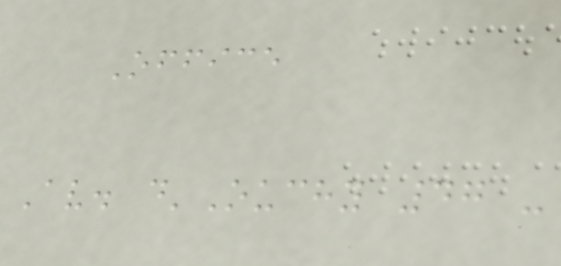Office
Av. d'Ouchy 47 -
